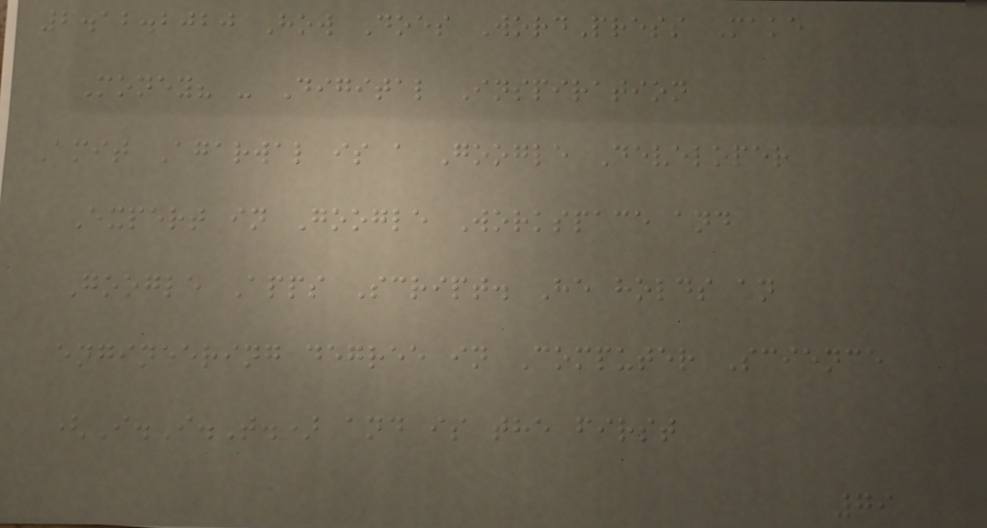2.12.2020 How Does WordPress Make
Money? - Digital Inspiration
Amit Agarwal is a Google Developer
Expert in Google Workspace and
Google Apps Script. He holds an
engineering degree in Computer Science
(I.I.T.) and is the first
79
